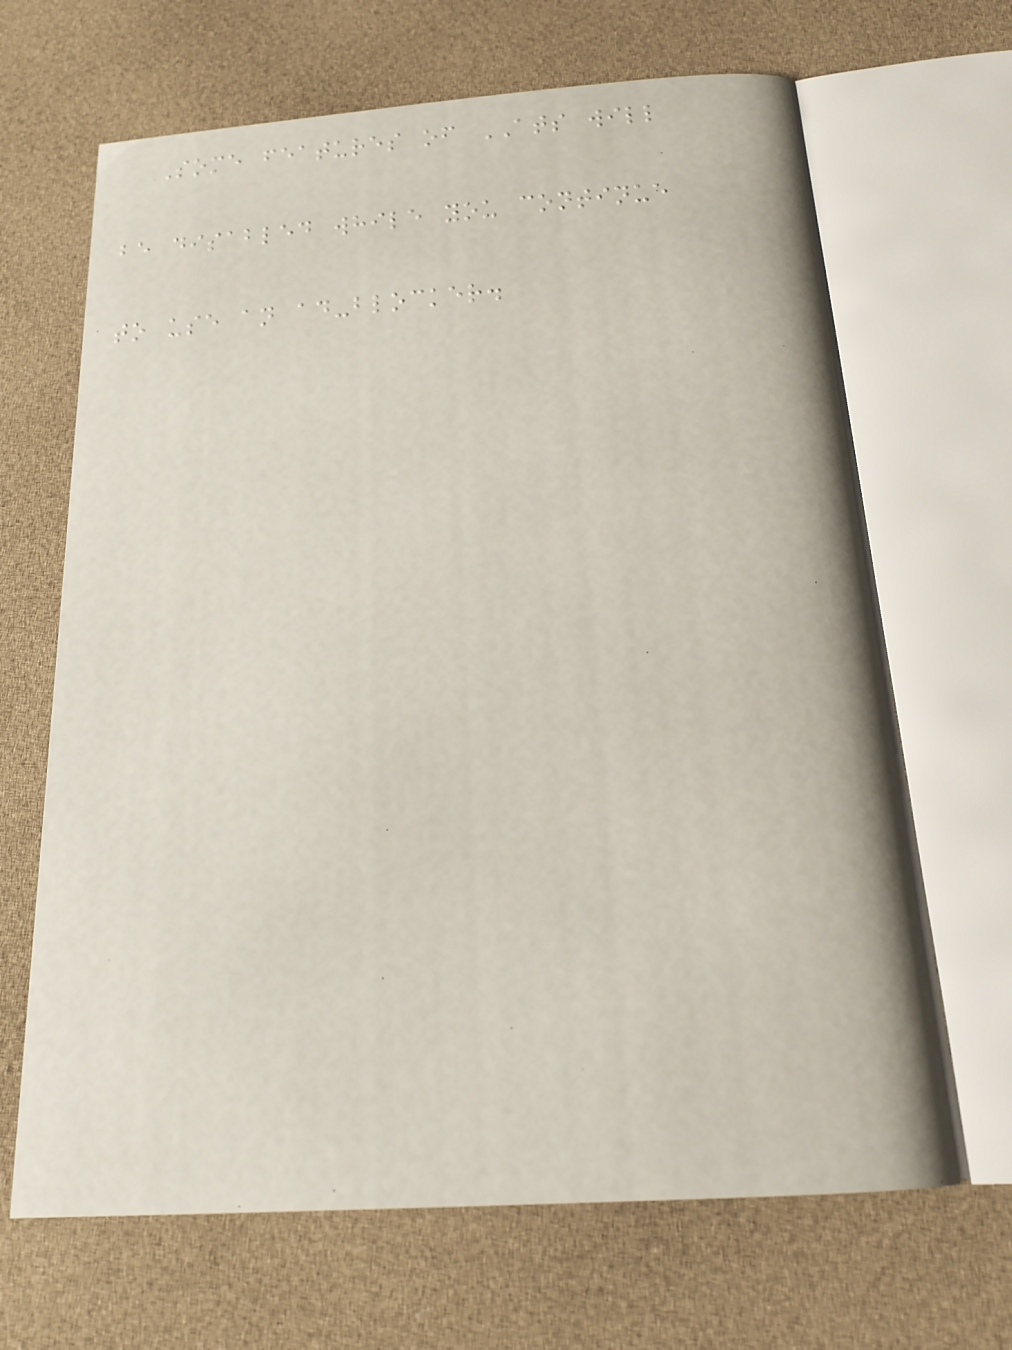Some features of ATS will
be disabled while you continue
to use an ad-blocker.
